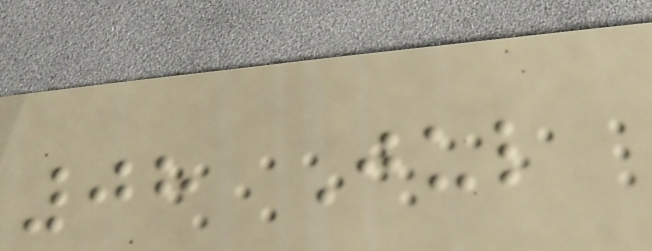08 Jul
